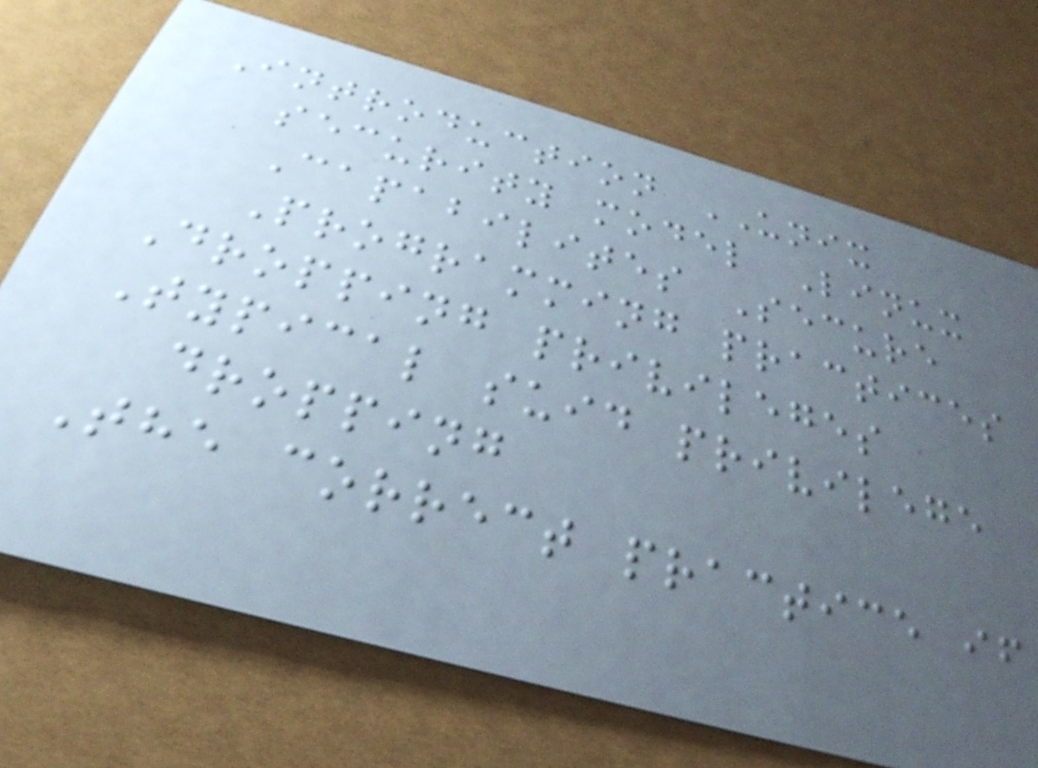Introduction UNIX
security model Linux
Capabilites Secure
Programming practices
Dropping privileges
Typical suid privilege
dropping
The correct practice if
